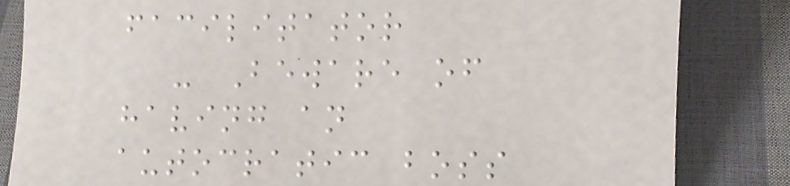facilitator
- Beware of
having an
autocratic boss
